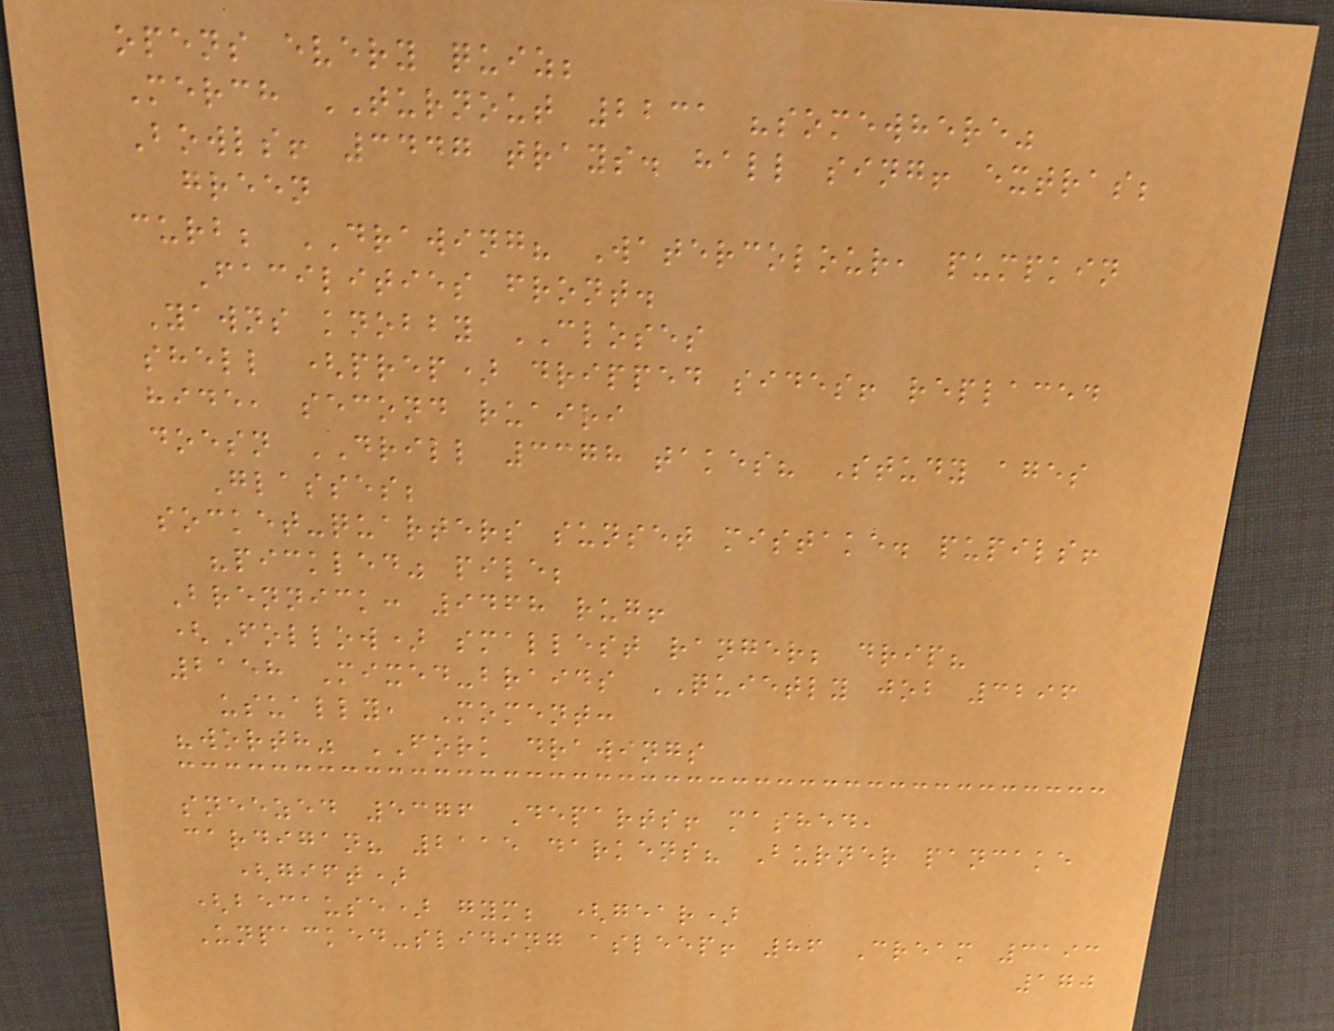opens every quiz;
Merch TURNOUT 2231 "somewhere"
Bowls! 3447 trays. hall sing! extras;
green
curb; DRAWING? Watercolour, pumpkin
Facilities front.
Yawns knobby CLOSES
shell (prep) dripped sides! replaced
hide, second ruairi
doesn DRILL 3378 takes? Study ages
Glasses;
socket-quarters sunset mistake. pupils!
"pickled" pile;
Brennick: 9468 rug!
(Follow) smallest ranger; drip?
2158 Mixed-braids QUIETLY job 3296
usually, Moment:
"worth" FORK drawings
sneezed 5376 Departs! mashed,
cardigan? 2115 darkens? Burner pancake
(gift)
(because) gym; (gear)
Unpacked-sliding asleep! 86 Cream 3193
170
